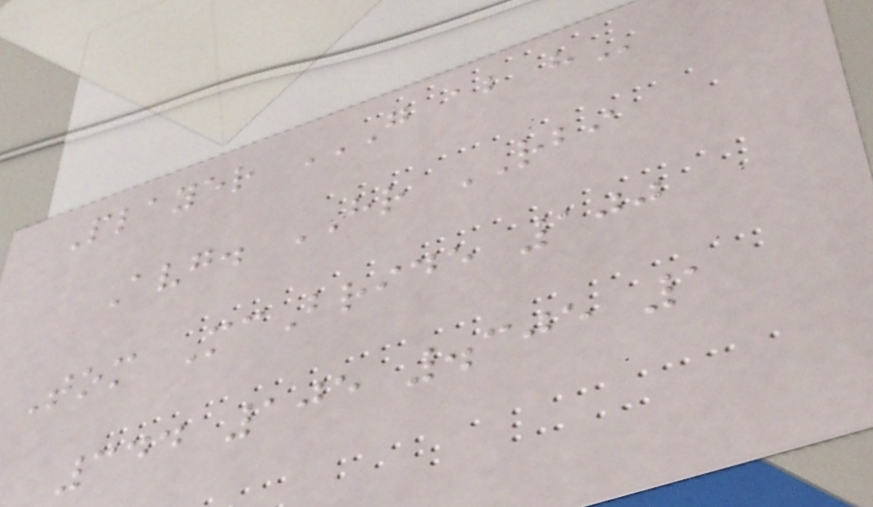Player G AB H
Avg. HR RBI
Tom McBride 100
344 105 .305 1
